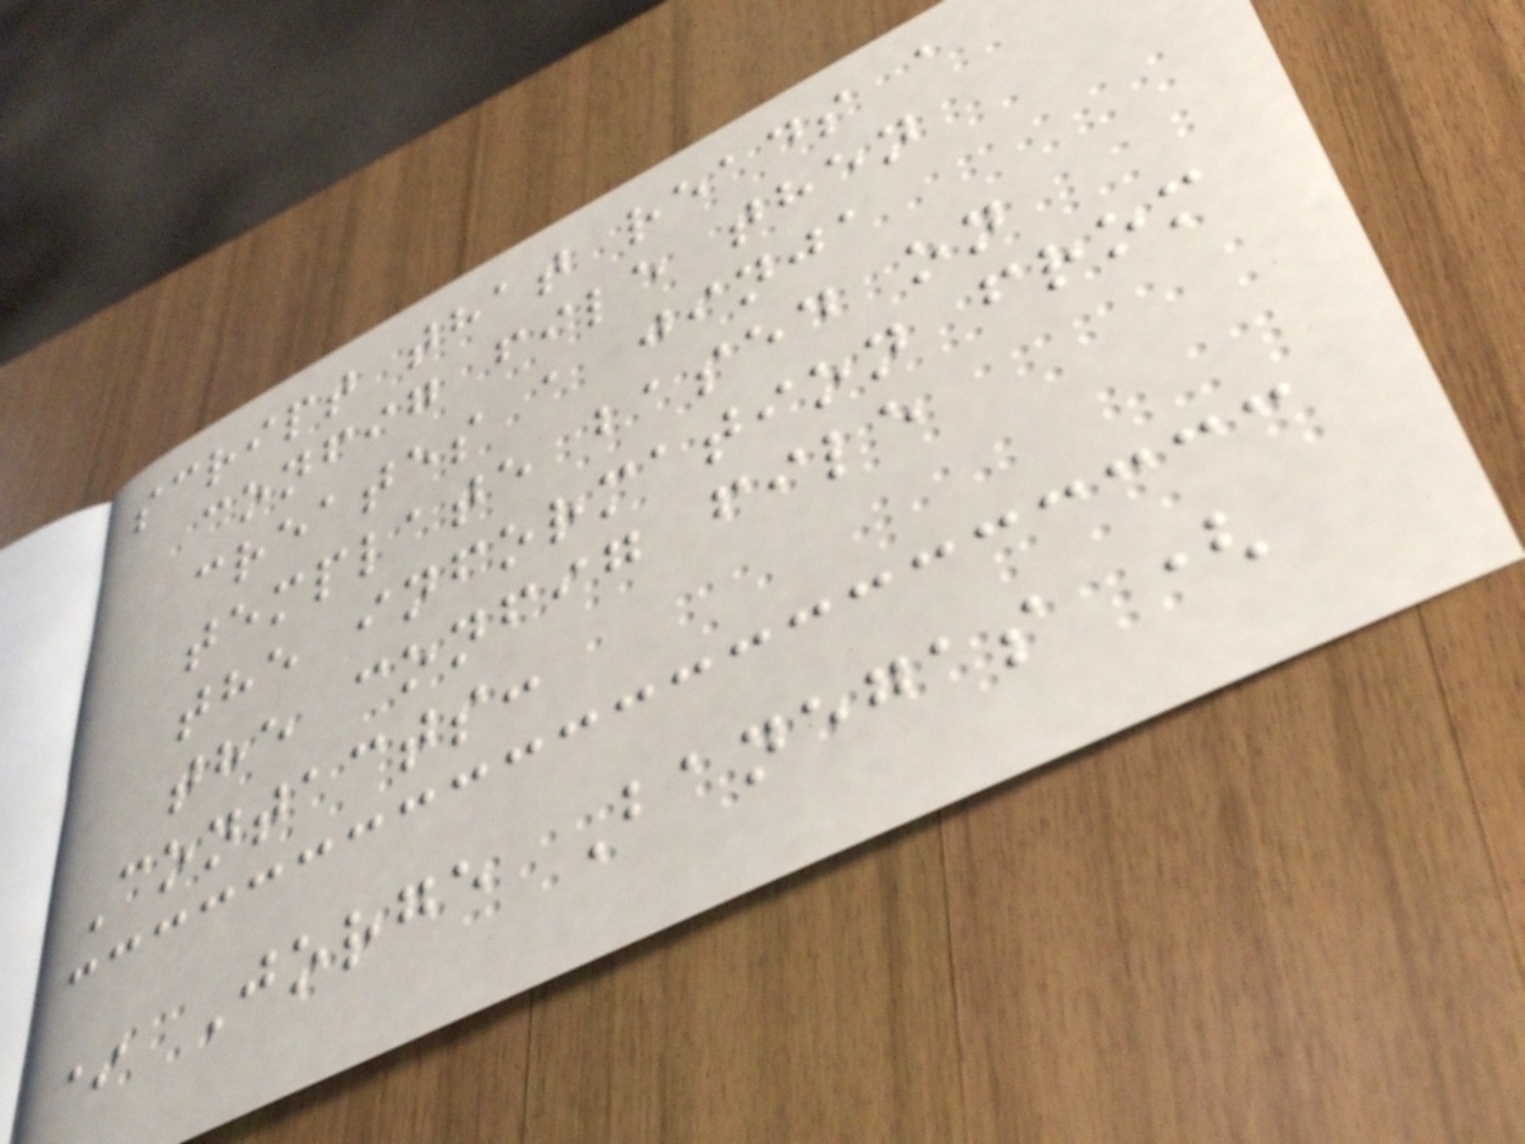script that reads a
config file then
creates a jinja
template based on
the information from
the config file
Contacts:
* Jorge Banegas (
